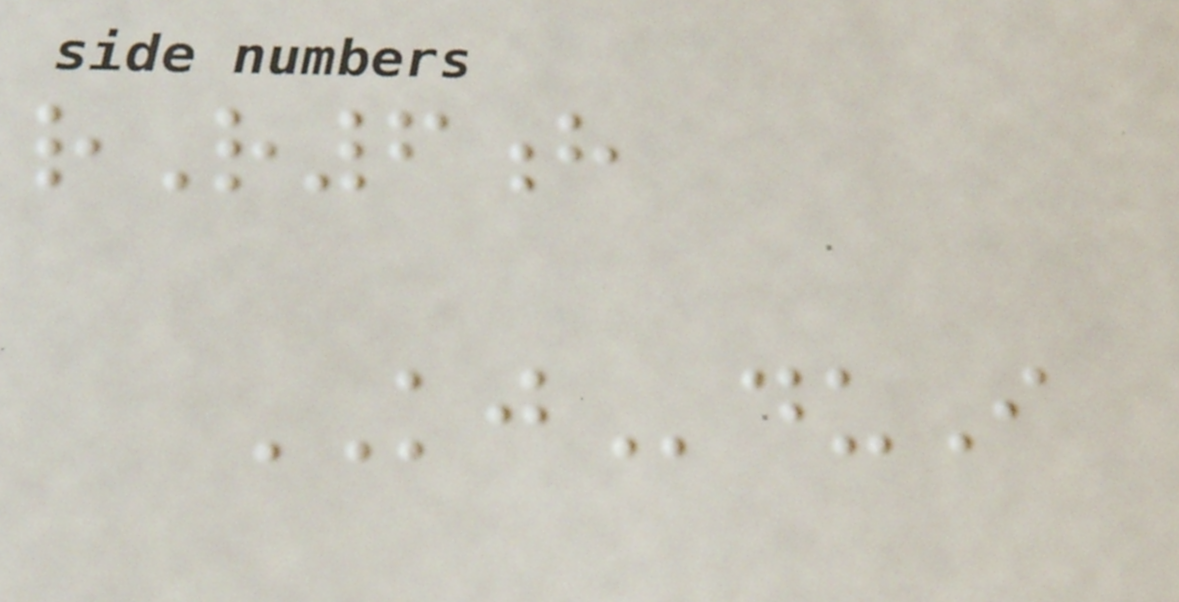rR6h
KJduI
